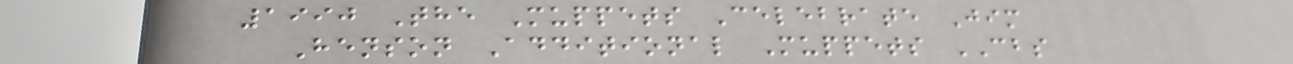1990 The Muppets Celebrate Jim
Henson Additional Muppets CBS
